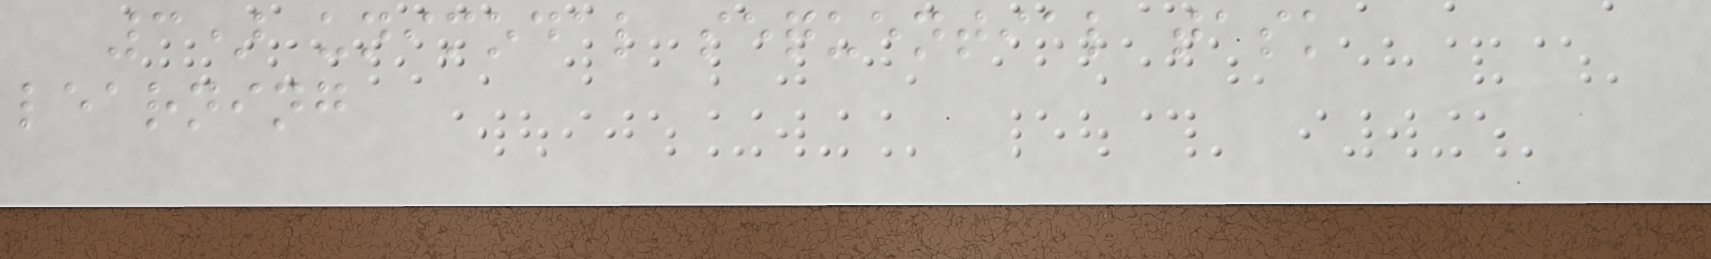3) unimodal sequential task
learning
